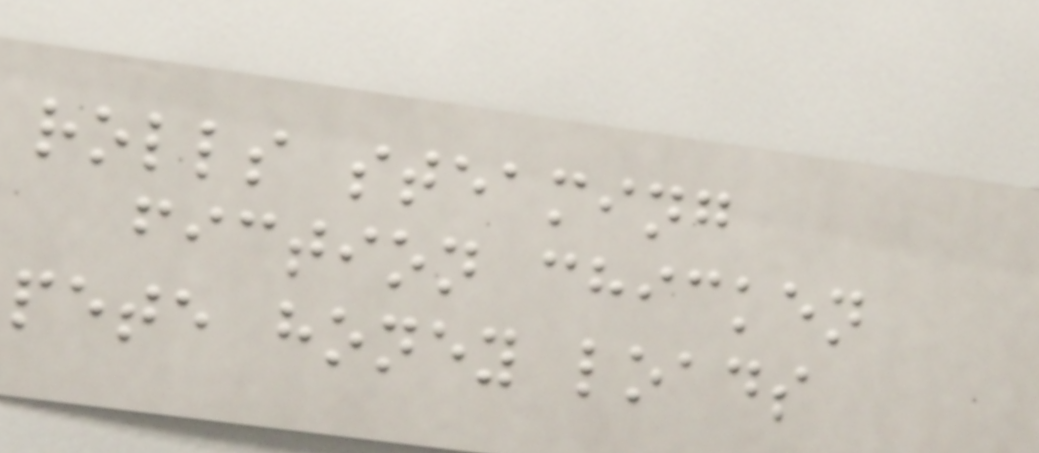rolls steaming
fiction chicken
pete honey loads
